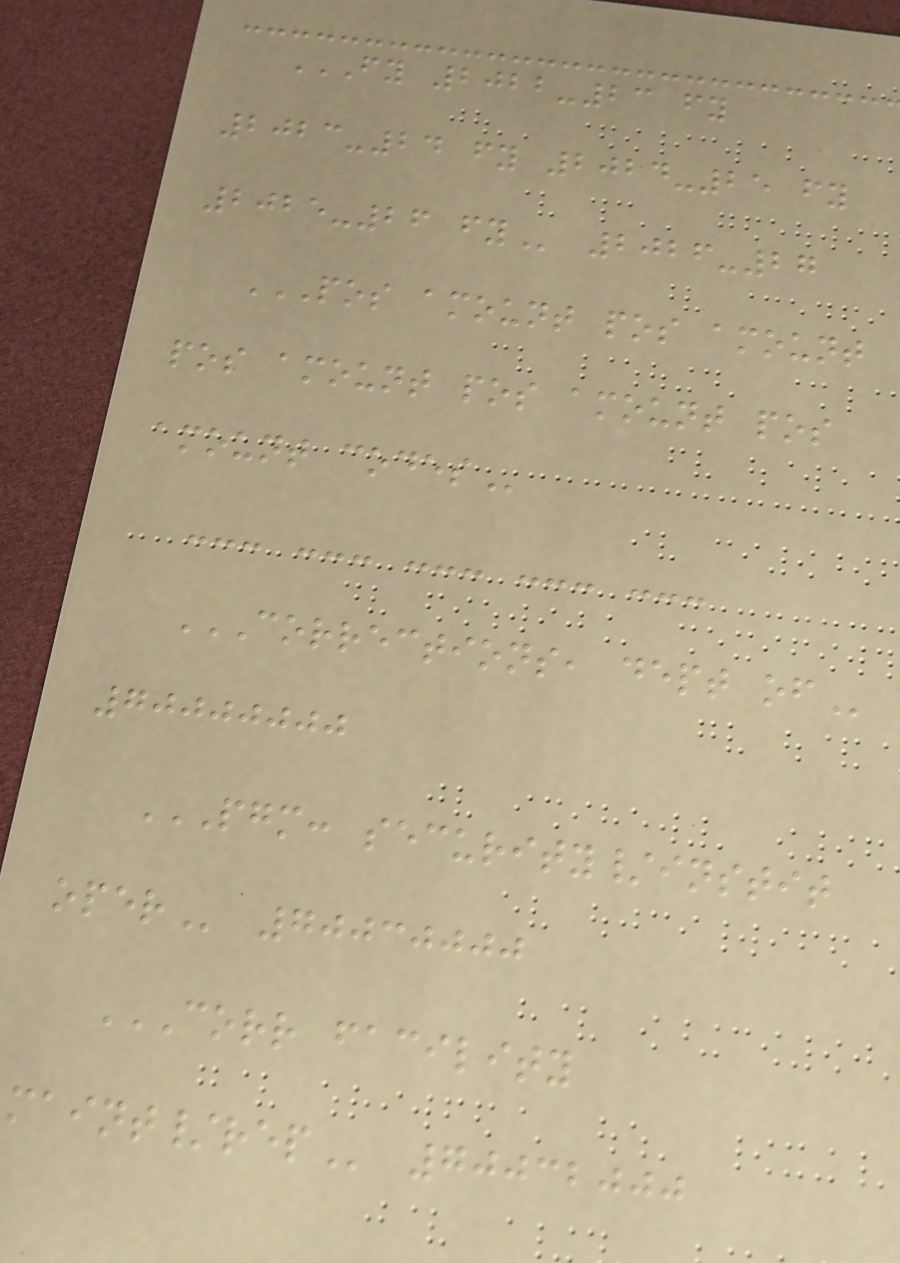FY 2022-23 FY
2023-24 FY 2024-25 FY
2025-26 FY 2026-27
POS AMOUNT POS AMOUNT
POS AMOUNT POS AMOUNT POS
AMOUNT CODES
--- --- --- --- ---
CORRECTIONS, DEPT OF
70000000
PGM: SECURITY/INSTIT
OPER 70030000
CORR FACILITY
MAINT/REP 70032000
